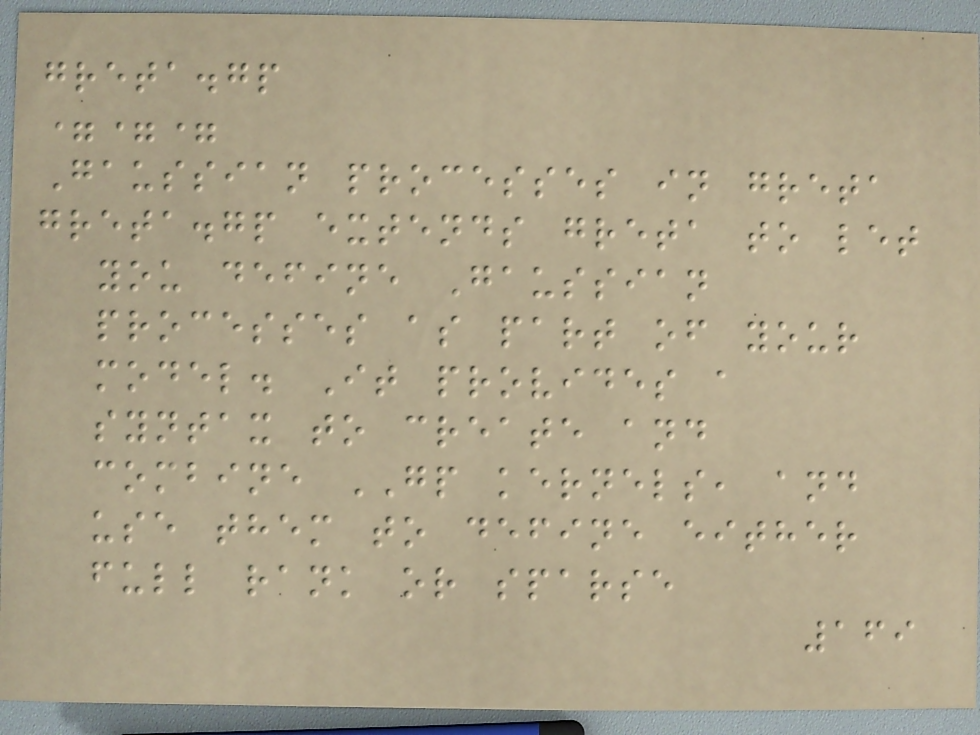greta.gp
===
Gaussian processes in greta
greta.gp extends greta to let
you define Gaussian
processes as part of your
model. It provides a
syntax to create and
combine GP kernels, and
use them to define either
full rank or sparse
169
